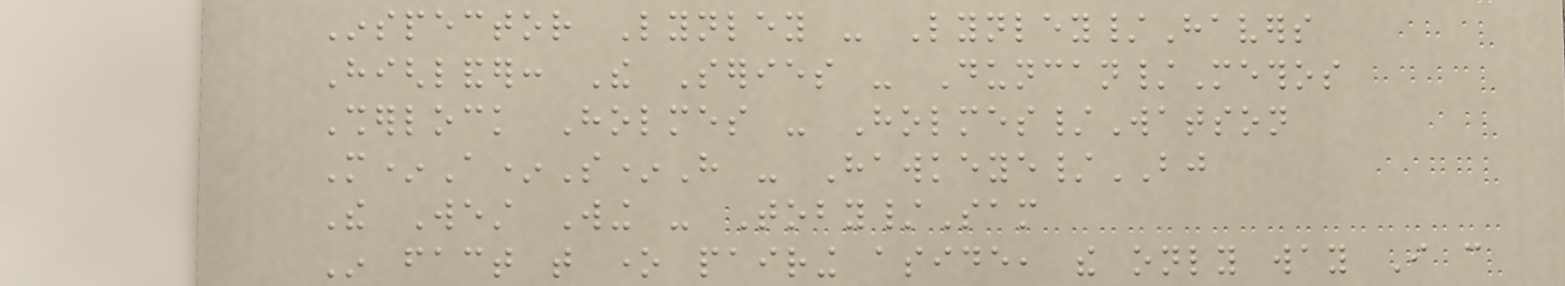Inspector Lynley - Lynley/Havers
Highlander: The Series - Duncan/Methos
Sherlock Holmes - Holmes/Watson
M*A*S*H - Hawkeye/BJ
The West Wing - Toby/Sam
In fact that one pairing aside, the only way I can
